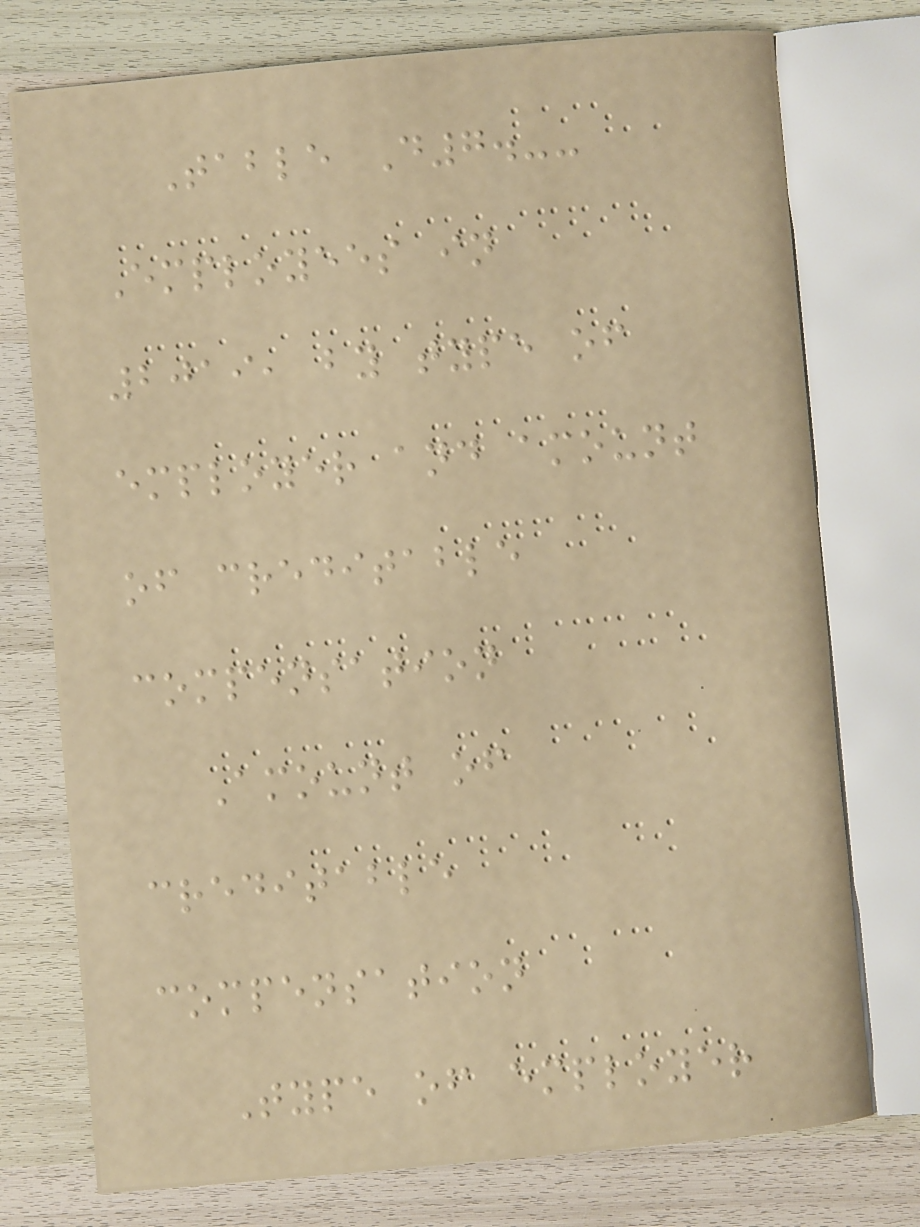Table D7.--
Employees in
2019, by type of
employer and amount
of creditable
compensation
Amount of
creditable
compensation
Type of employer
